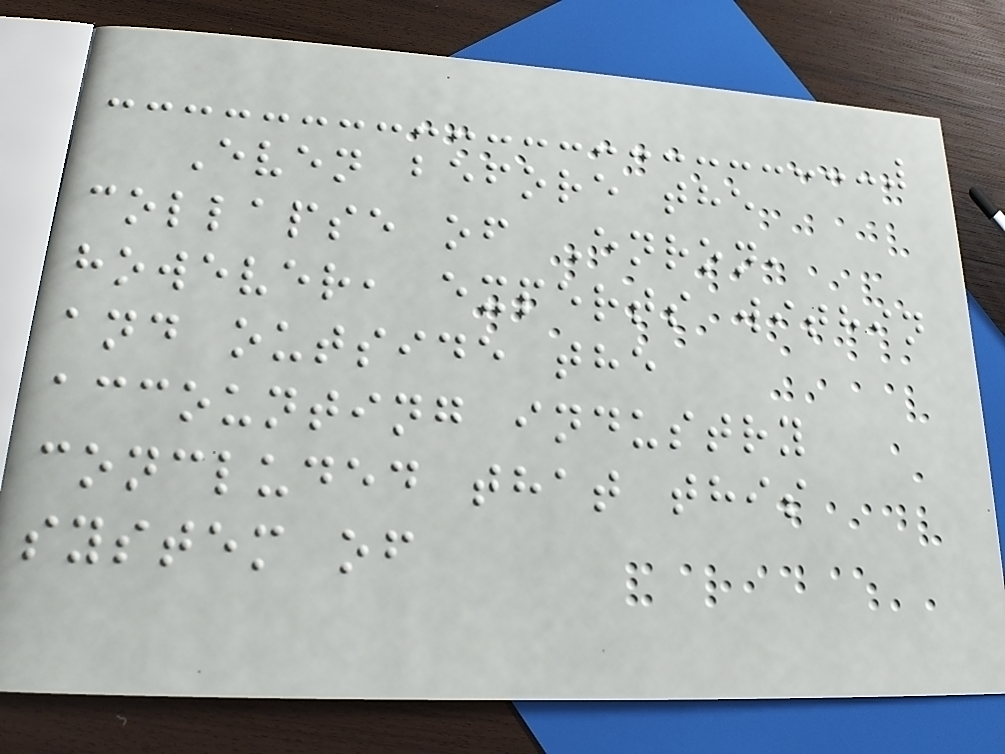Even before the
collapse of Enron,
however, experts within
and outside the
accounting industry
concluded that this
system of
